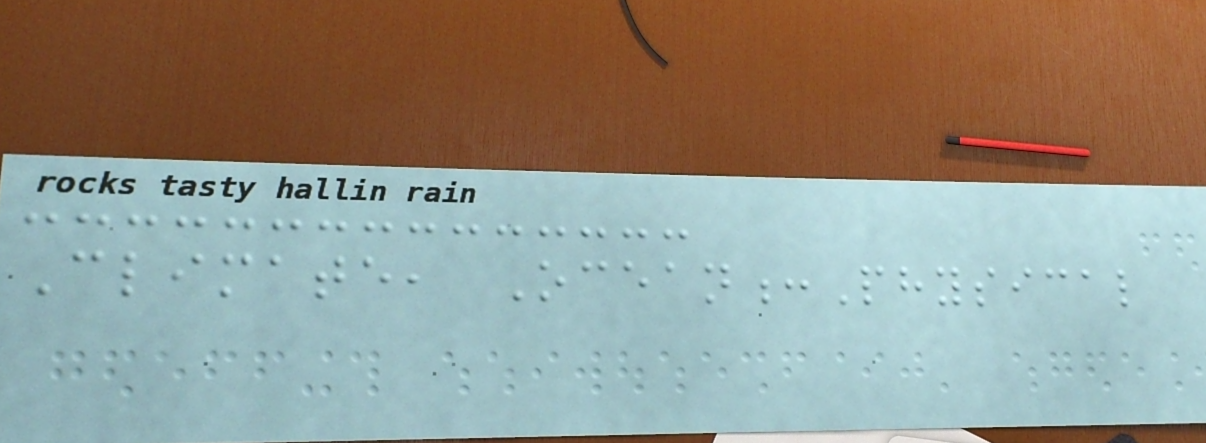Climate, Ocean:Physical
